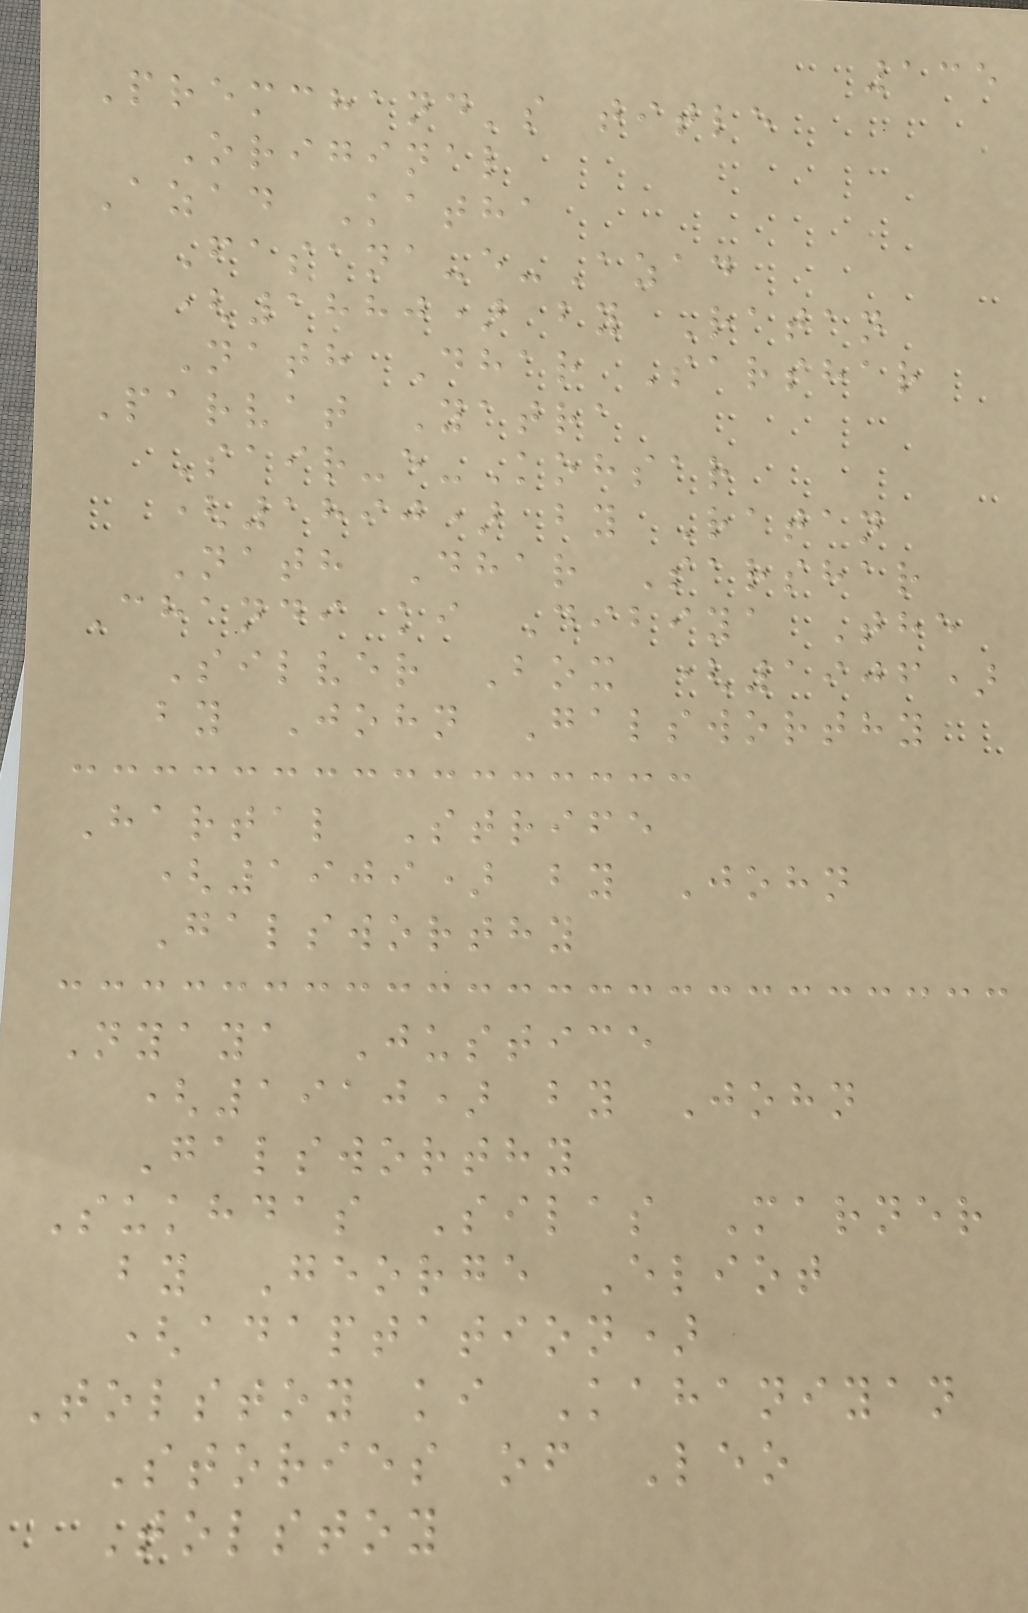135
Premchand's title
Original
Azad Katha
Fasana-e-Azad
(1880) by Ratan
Nath Dhar Sarshar
Parvat Yatra
Sair-e-Kohsar
(1890) by Ratan
Nath Dhar Sarshar
Chandi ki Dibiya The
Silver Box (1906)
by John Galsworthy
Hartal Strife
(1909) by John
Galsworthy
Nyaya Justice
(1910) by John
Galsworthy
Sukhdas Silas Marner
by George Eliot
(adaptation)
Tolstoy ki Kahaniyan
Stories of Leo
Tolstoy
